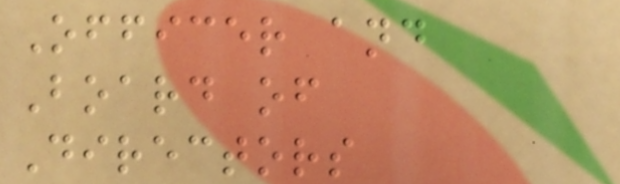Officer and
Board of
Directors
